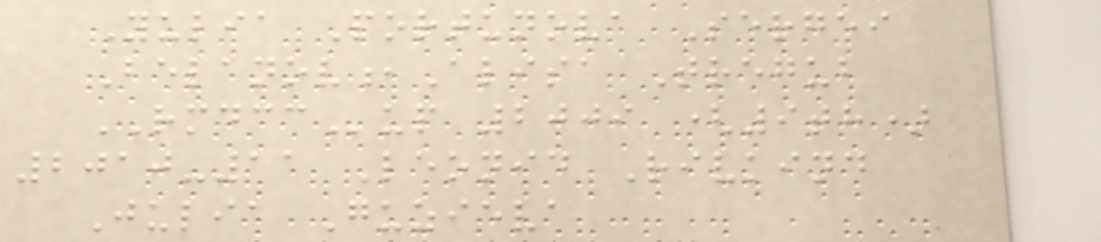Yulia Portunova Sergei
Belanov,Alisa Tregub
RMDCCup 2009 (9th)
2010-11 Leonid Rivkind
Julia Guzieva
